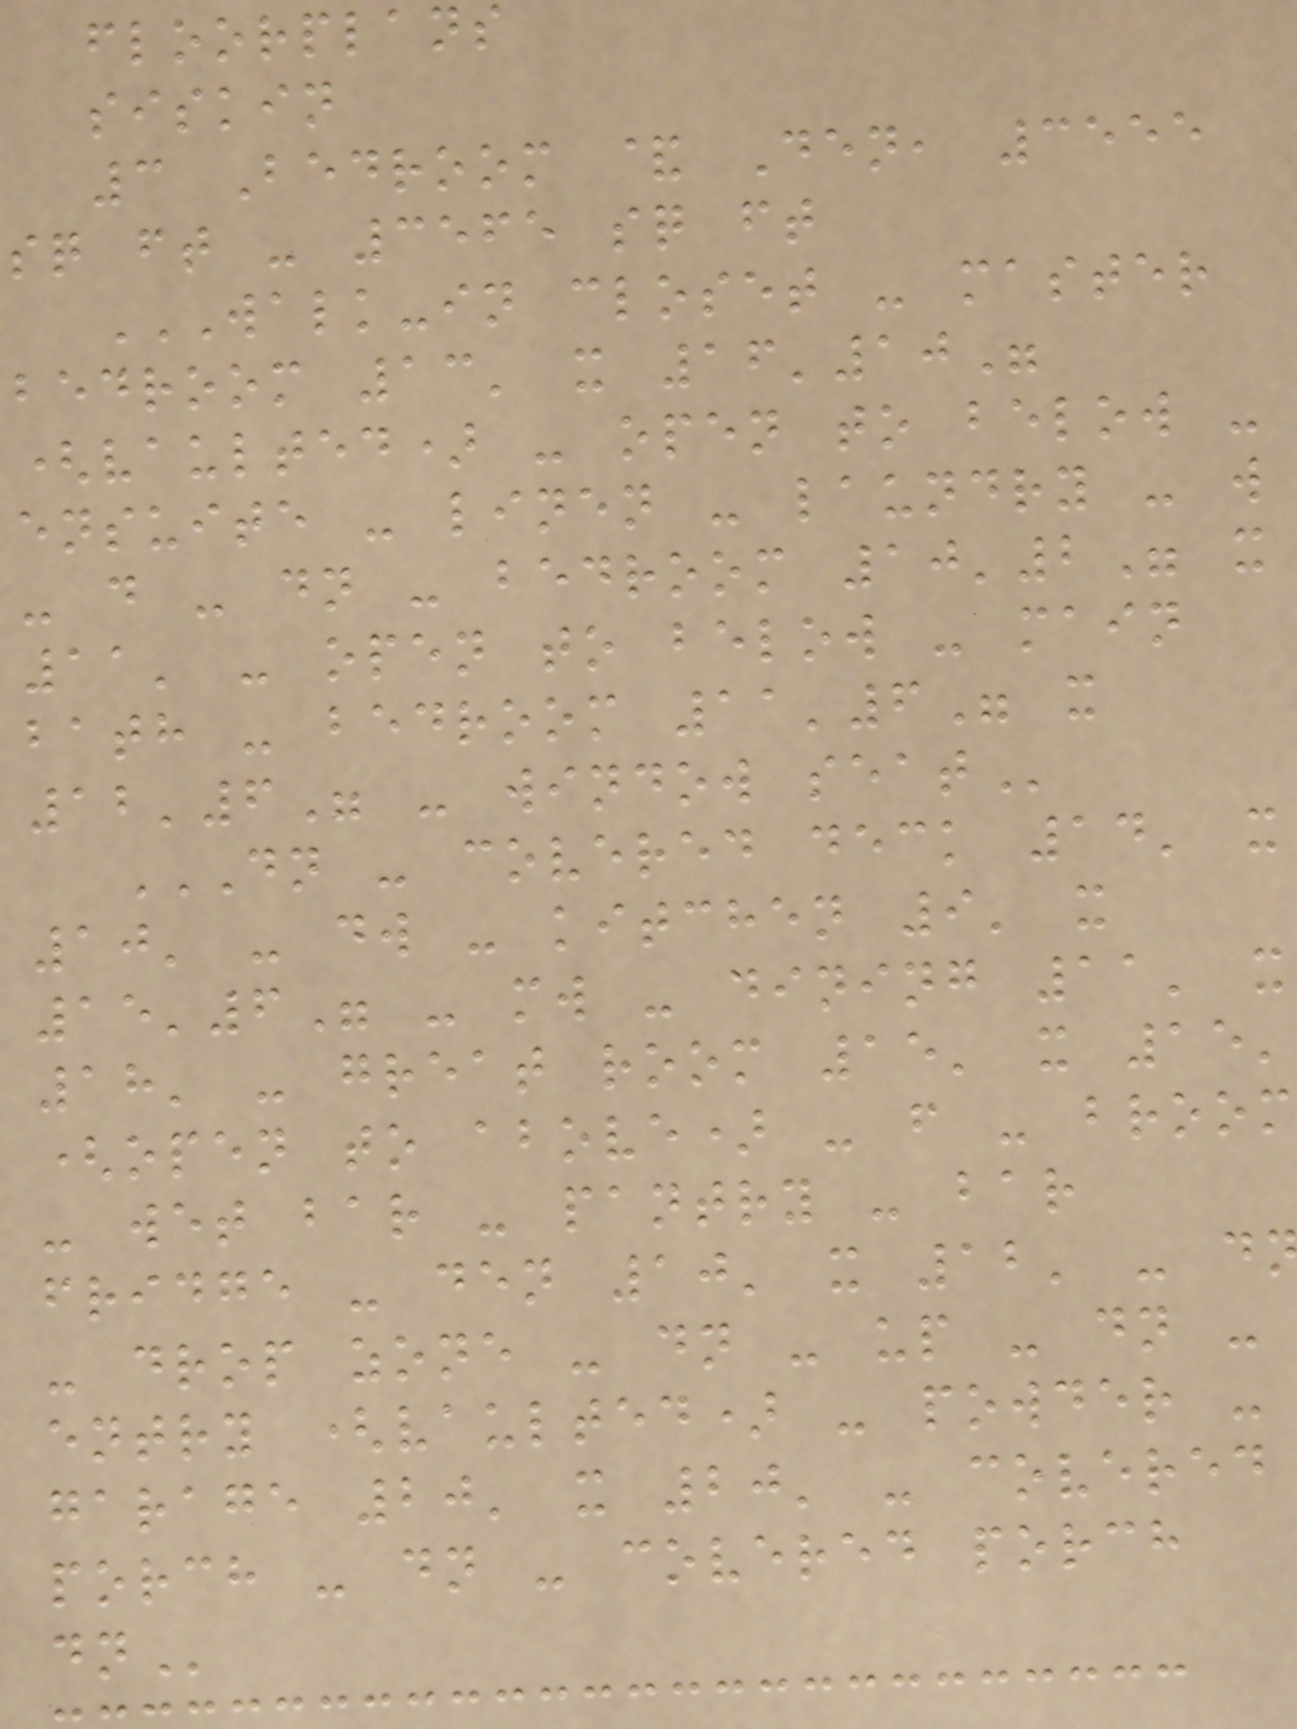floorplans
siskin
3 Bedroom & Den, 3555
sq ft - 3565 sq ft
WALK-IN CLOSET - MASTER
bedroom 13' x 16'10"
(vaulted) - open to below -
ensuite - linen - laundry - w
- d - dn - bedroom 10'2" x
11' - open to below - main
bath - bedroom 11'6" x
12'6" - window
DN - COVERED DECK 14' X
10' - dw - kitchen 9' x
15'6" - mw - dining 11' x
18' - great room 15' x 15'
(open to above) - f - broom
- wet bar - pantry - bar
fridge - den 10' x 12' -
- drop zone - dn - up - dn -
entry (vaulted) - powder -
garage 20' x 20' - covered
porch - dn - covered porch
